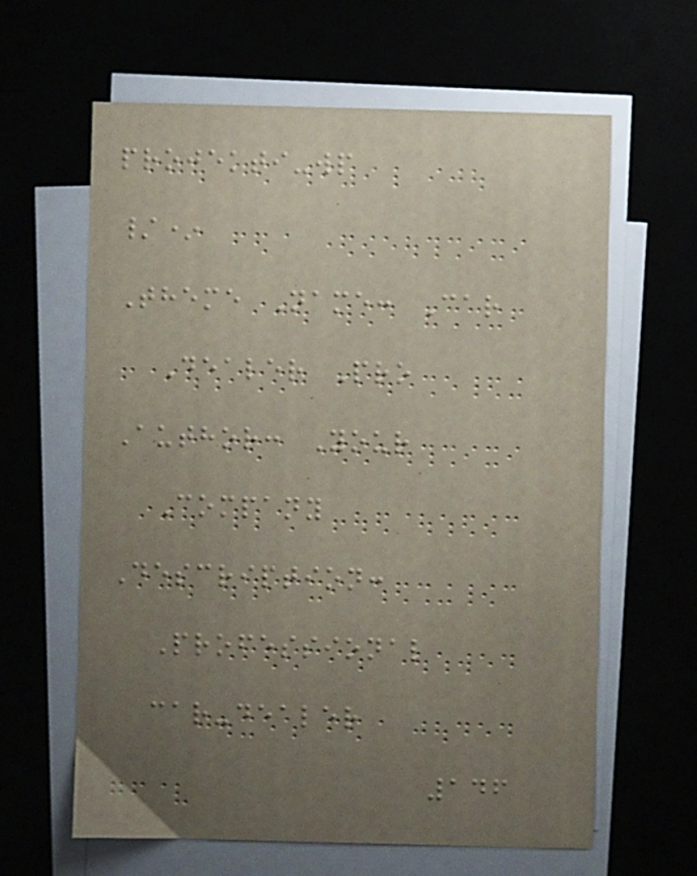projekti-wp
/*
Theme Name: Car
Dealer Pro
Author: Your
Company
Description:
Professional
car-dealer
146
